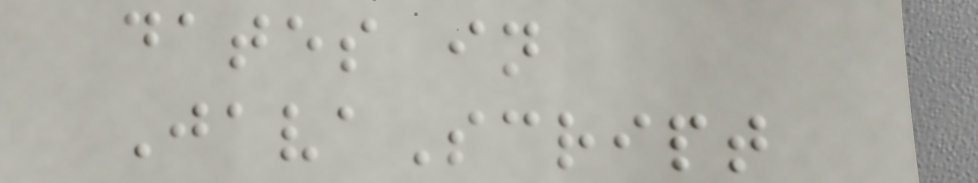dates in
JavaScript
